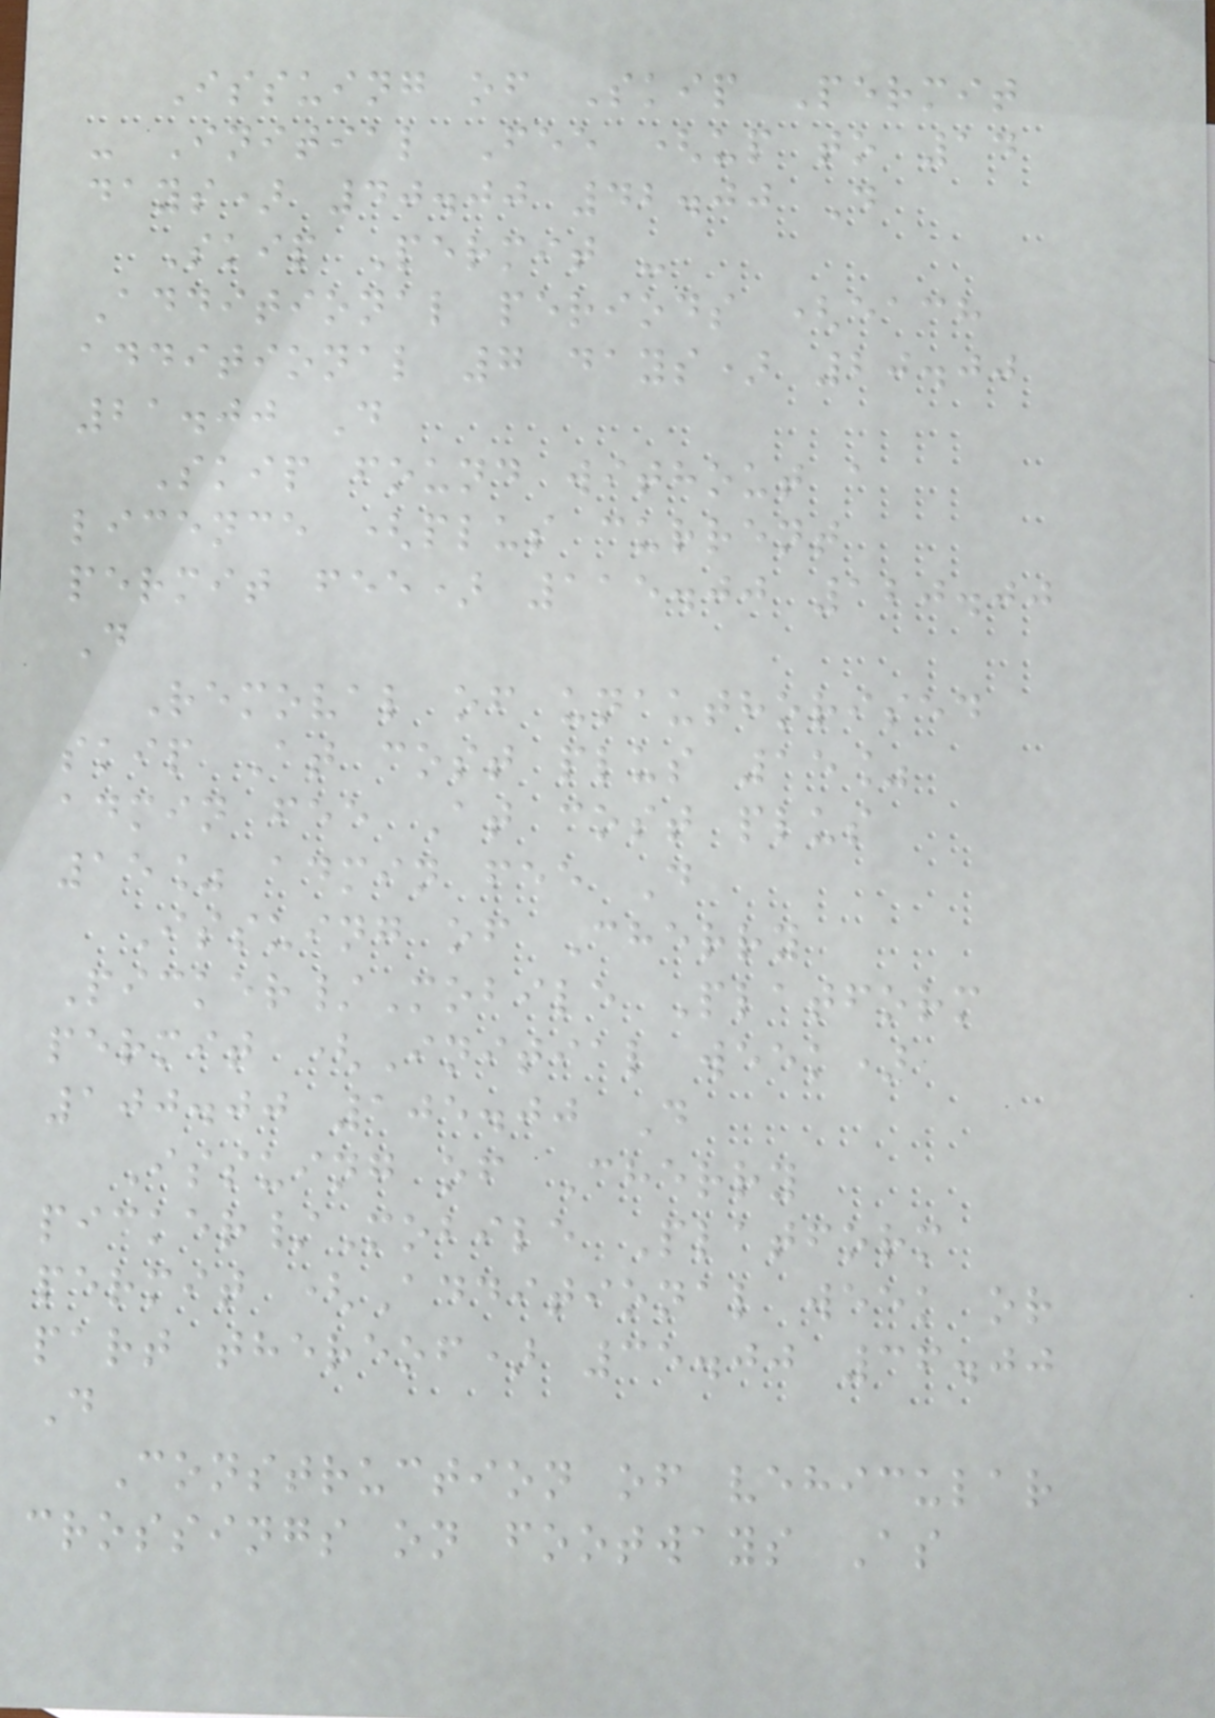Issuing of Skip Permit
- Initial Fee (up to 14
days) 40.00 42.00 D
Skip Permit -
Additional periods (each
additional 7 days) 20.00
21.00 D
Skip found without a
licence (plus current
permit fee) 115.00 120.00
D
Removal of unauthorised
skip At cost plus 15%
admin fee At cost plus
15% admin fee D
Issuing of Cherry
Picker/Mobile Platform
permit (Initial week)
100.00 105.00 D
Issuing of Cherry
picker/Mobile Platform
permit (Additional week or
part thereof) 35.00 36.00
D
Construction of vehicular
crossings on footways As
